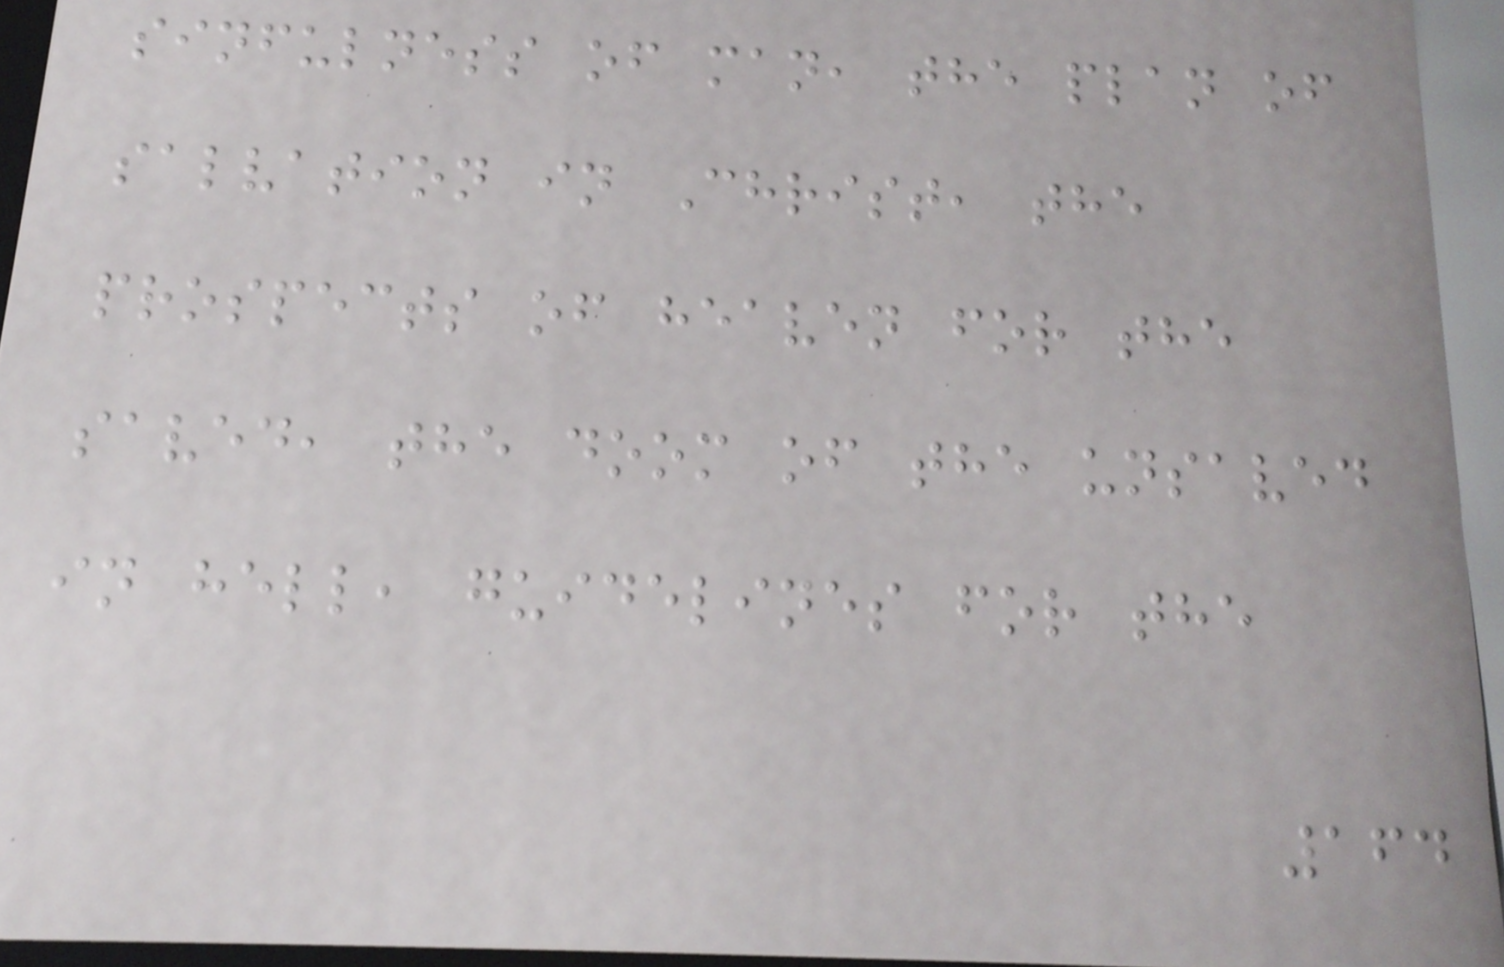sinfulness of man, the plan of
salvation in Christ, the
prospects of heaven for the
saved, the doom of the unsaved
in hell, guidelines for the
164
